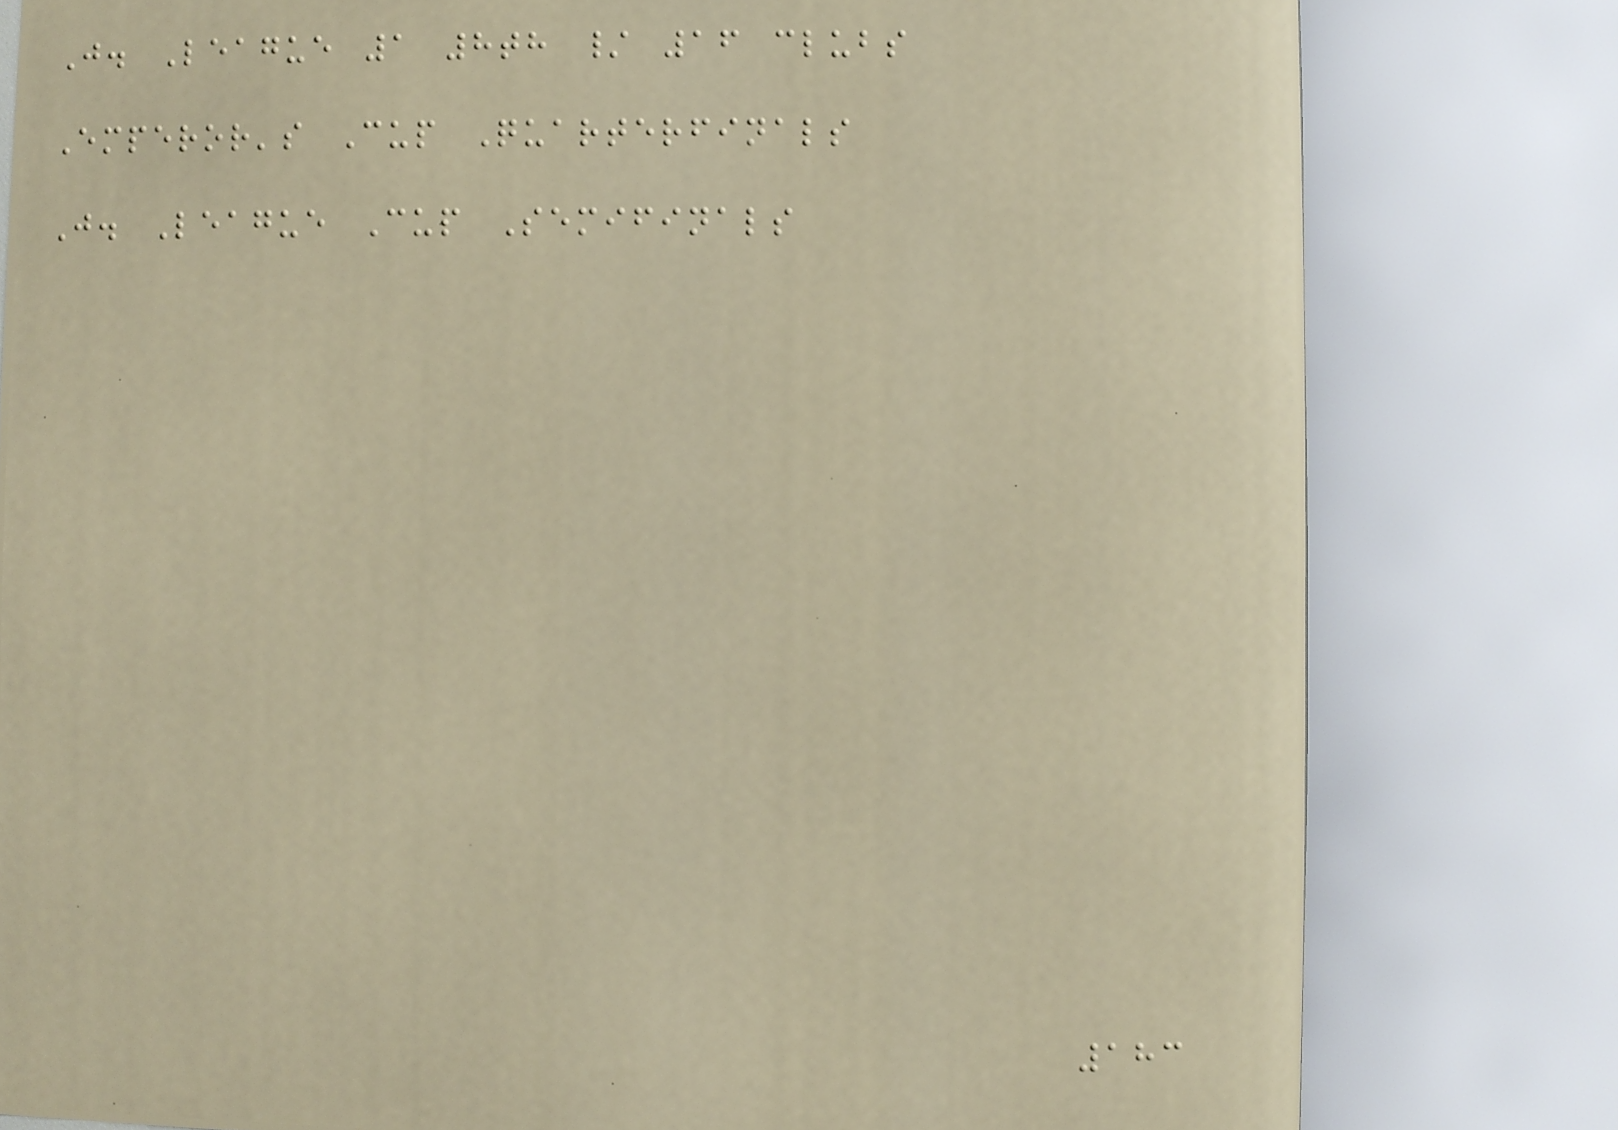J. League 1 8th / 16 clubs
Emperor's Cup Quarterfinals
J. League Cup Semifinals
183
